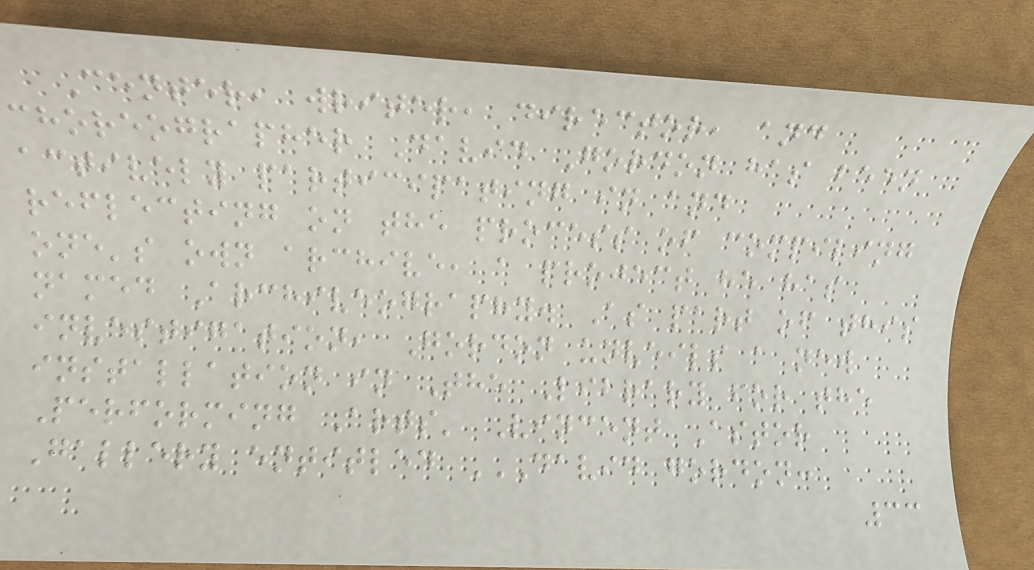Center, writer, director, and
choreographer David Gordon has been
actively participating in and
reflecting on the process of compiling
one's own archive, a project he has
named Archiveography. As part of this
investigation, Gordon unveils a new
installation in The Library for the
Performing Arts' Vincent Astor
Gallery entitled DAVID GORDON:
33
